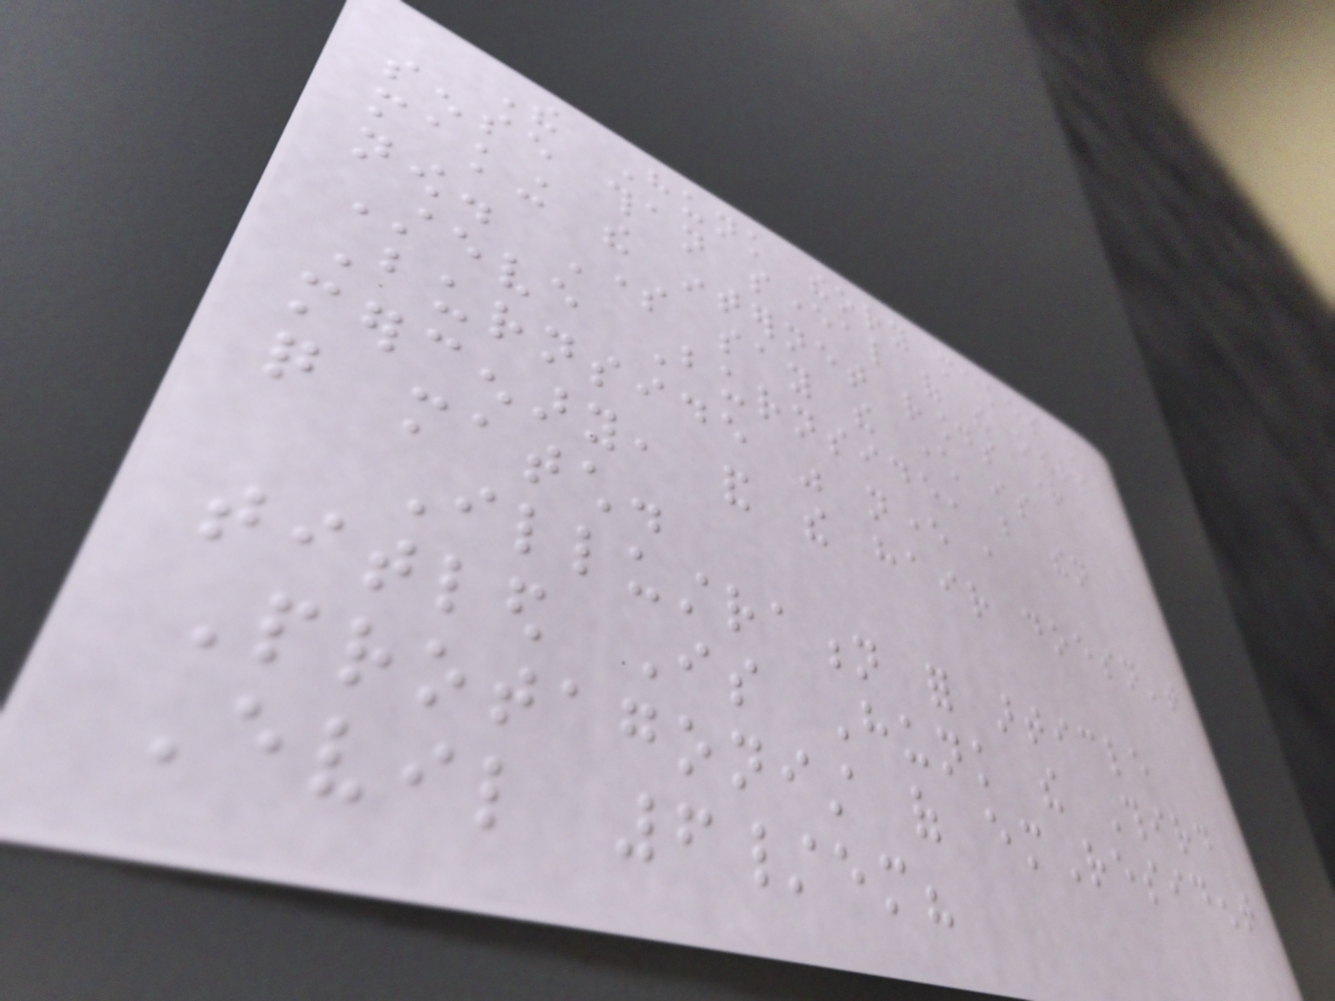The Hunk theory makes more
sense than several of the others
making the internet rounds right
now. Some say the character is
Steve Burnside, but then
Burnside was never a
mercenary, and the hair doesn't
quite match.
Illustration for article
titled Is Hunk the Third
Protagonist of emResident
Evil 6/em?
